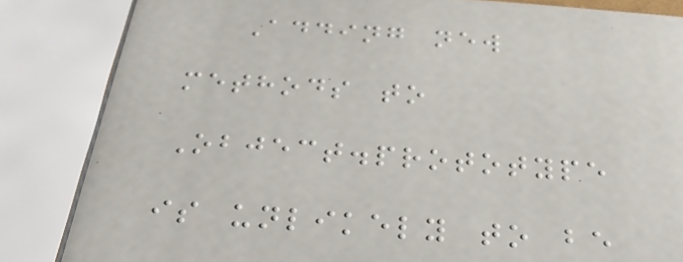Adding new
methods to
Object.prototype
is unlikely to be
